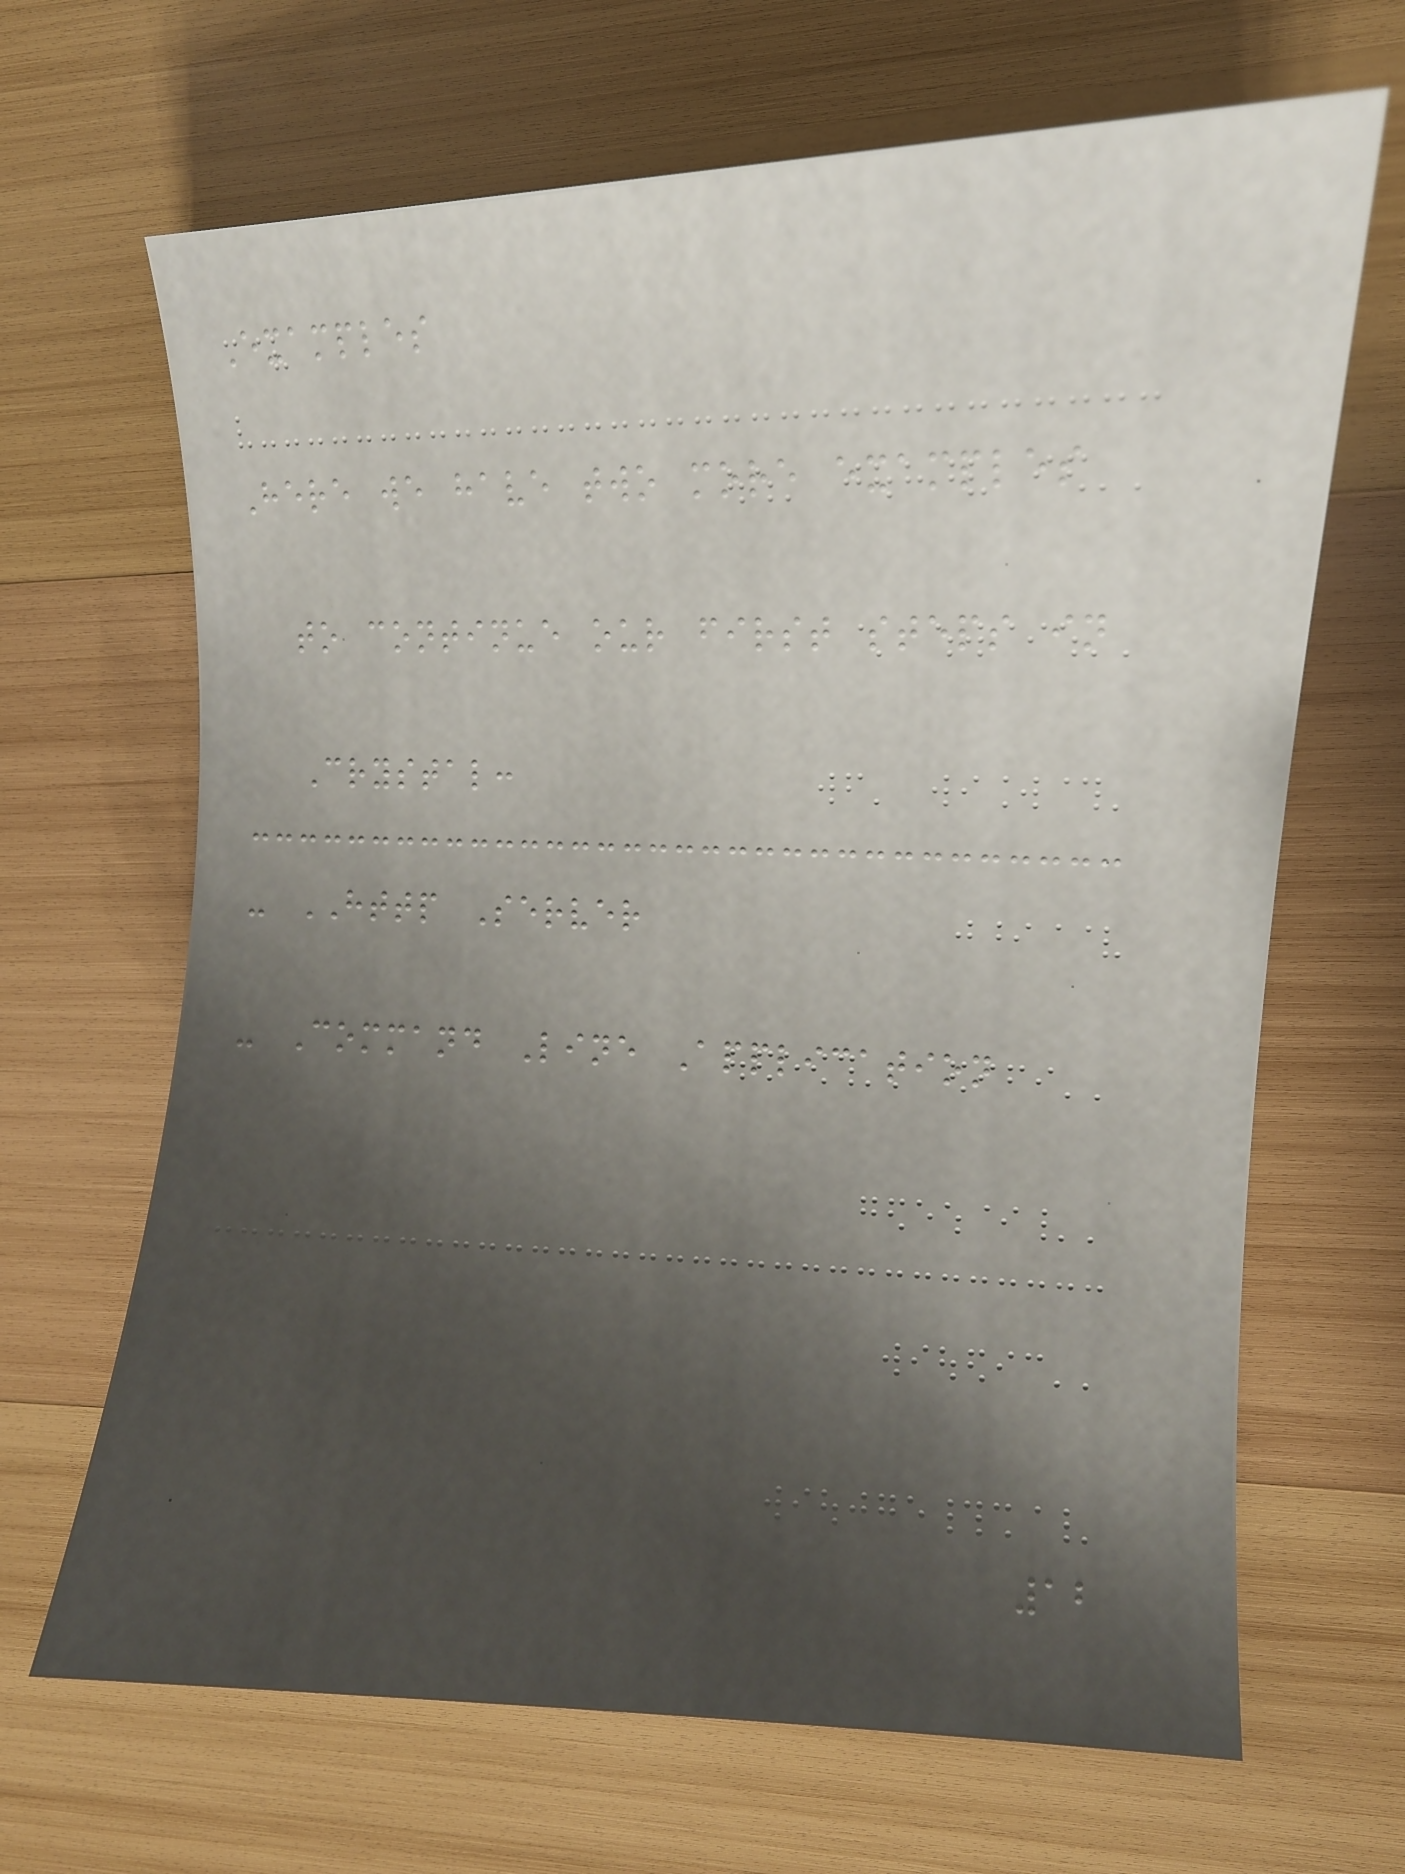Examples
Here we have two more examples
to continue our first steps in
Crystal:
- HTTP Server
- Command Line Application
12
